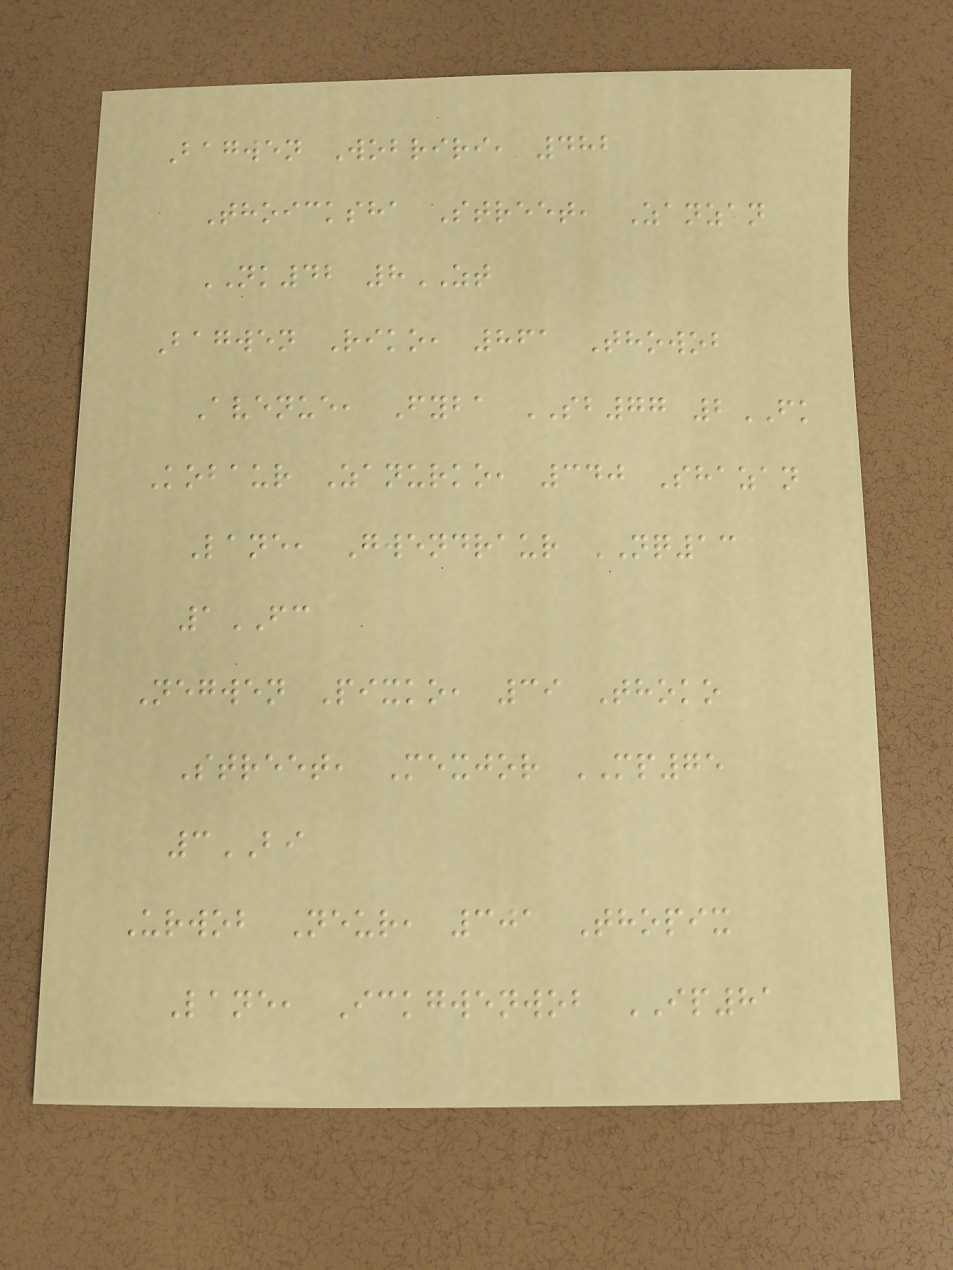Bagwen Wobriri, 482
Thoicksha Street, Zanzan
NK42 8ZT
Bagwen Riko, 861 Thowob
Avenue, Fyba SB77 2FK
Kobaur Zanurko, 340 Shazan
Lane, Gwendraur NQ13
1FC
Negwen Pixko, 39 Thoko
Street, Mexjor MP75
3BI
Urwob Neur, 301 Thopix
Lane, Ickgwenwob IP81
